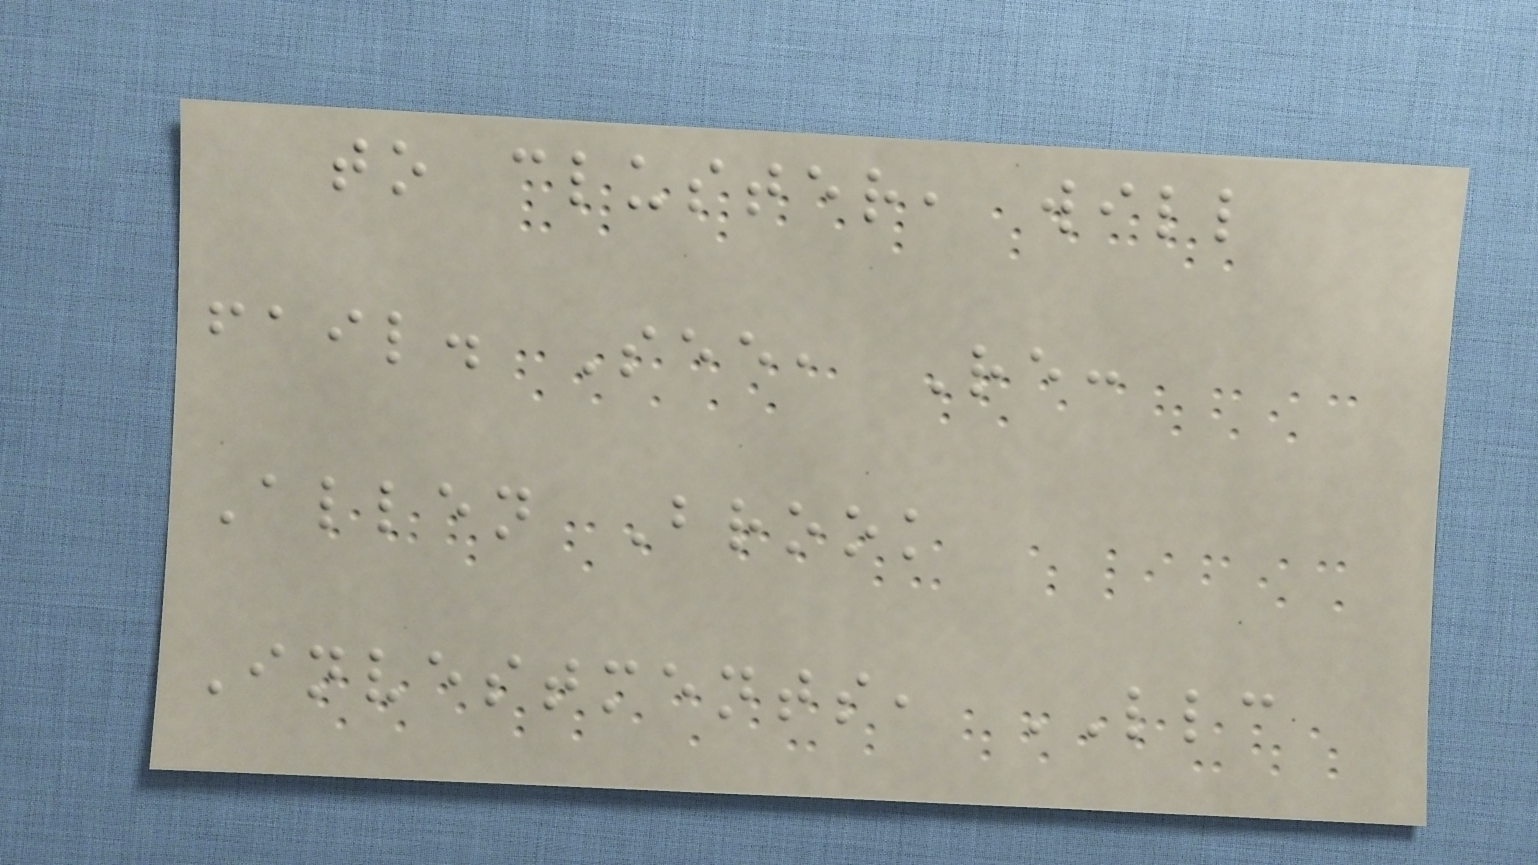to cluster, will
fail. See, Re:
Allen Brook
Investments, LLC
